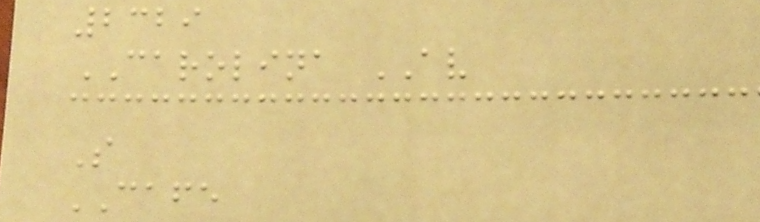2329
CAROLINA AV
S
CAFE
